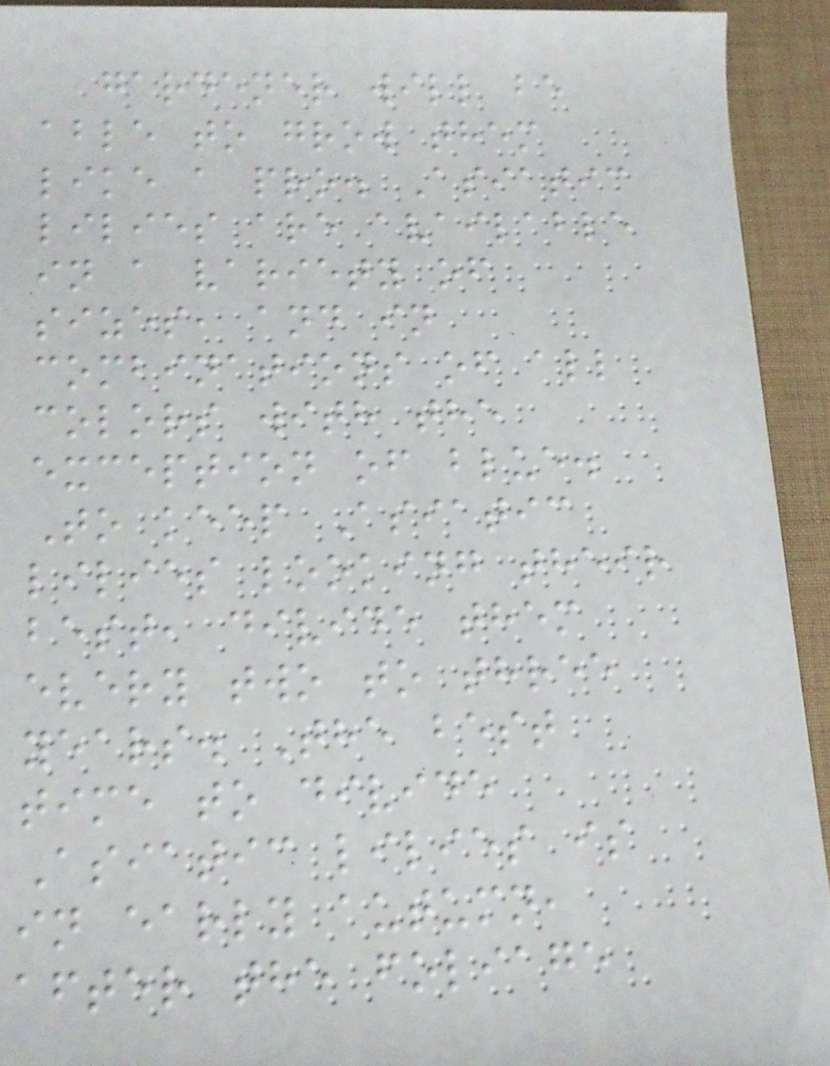gardener will be
able to grow them
like a pro. Asiatic
lilies are available
in a variety of
sizes, and in
combinations of all
colors with the
exception of blue.
To keep Asiatic
lilies looking their
best, divide them
every two to three
years. The best
time to divide
Asiatic lilies is
in early autumn,
after the foliage
